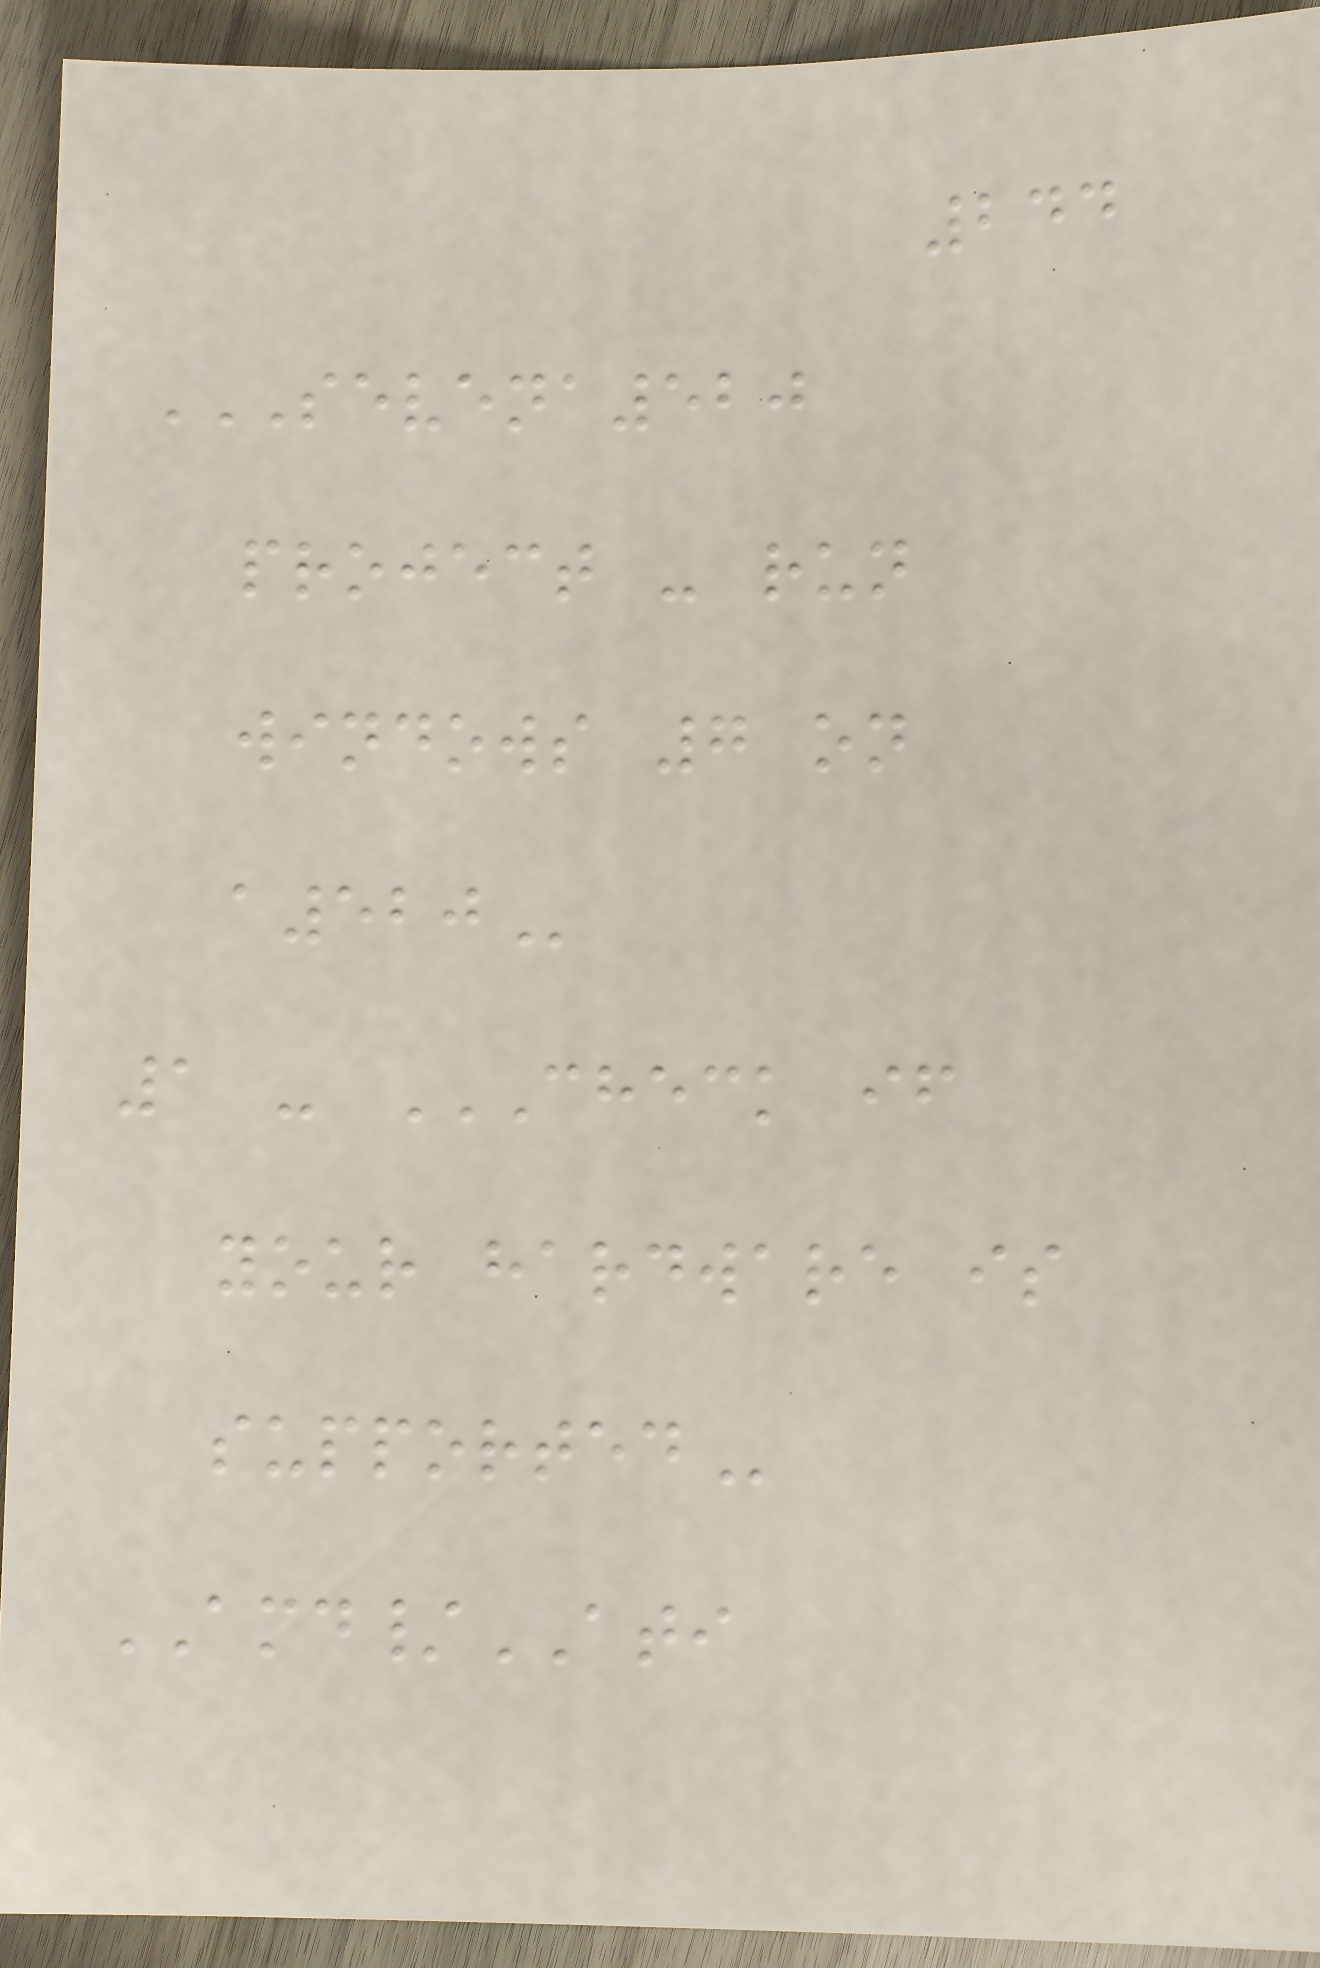244
SEVENA520
PROJECT - RUN
WINDOWS 7 ON
A520
1 - CHECK IF
YOUR HARDWARE IS
SUPPORTED
AMD/ATI
